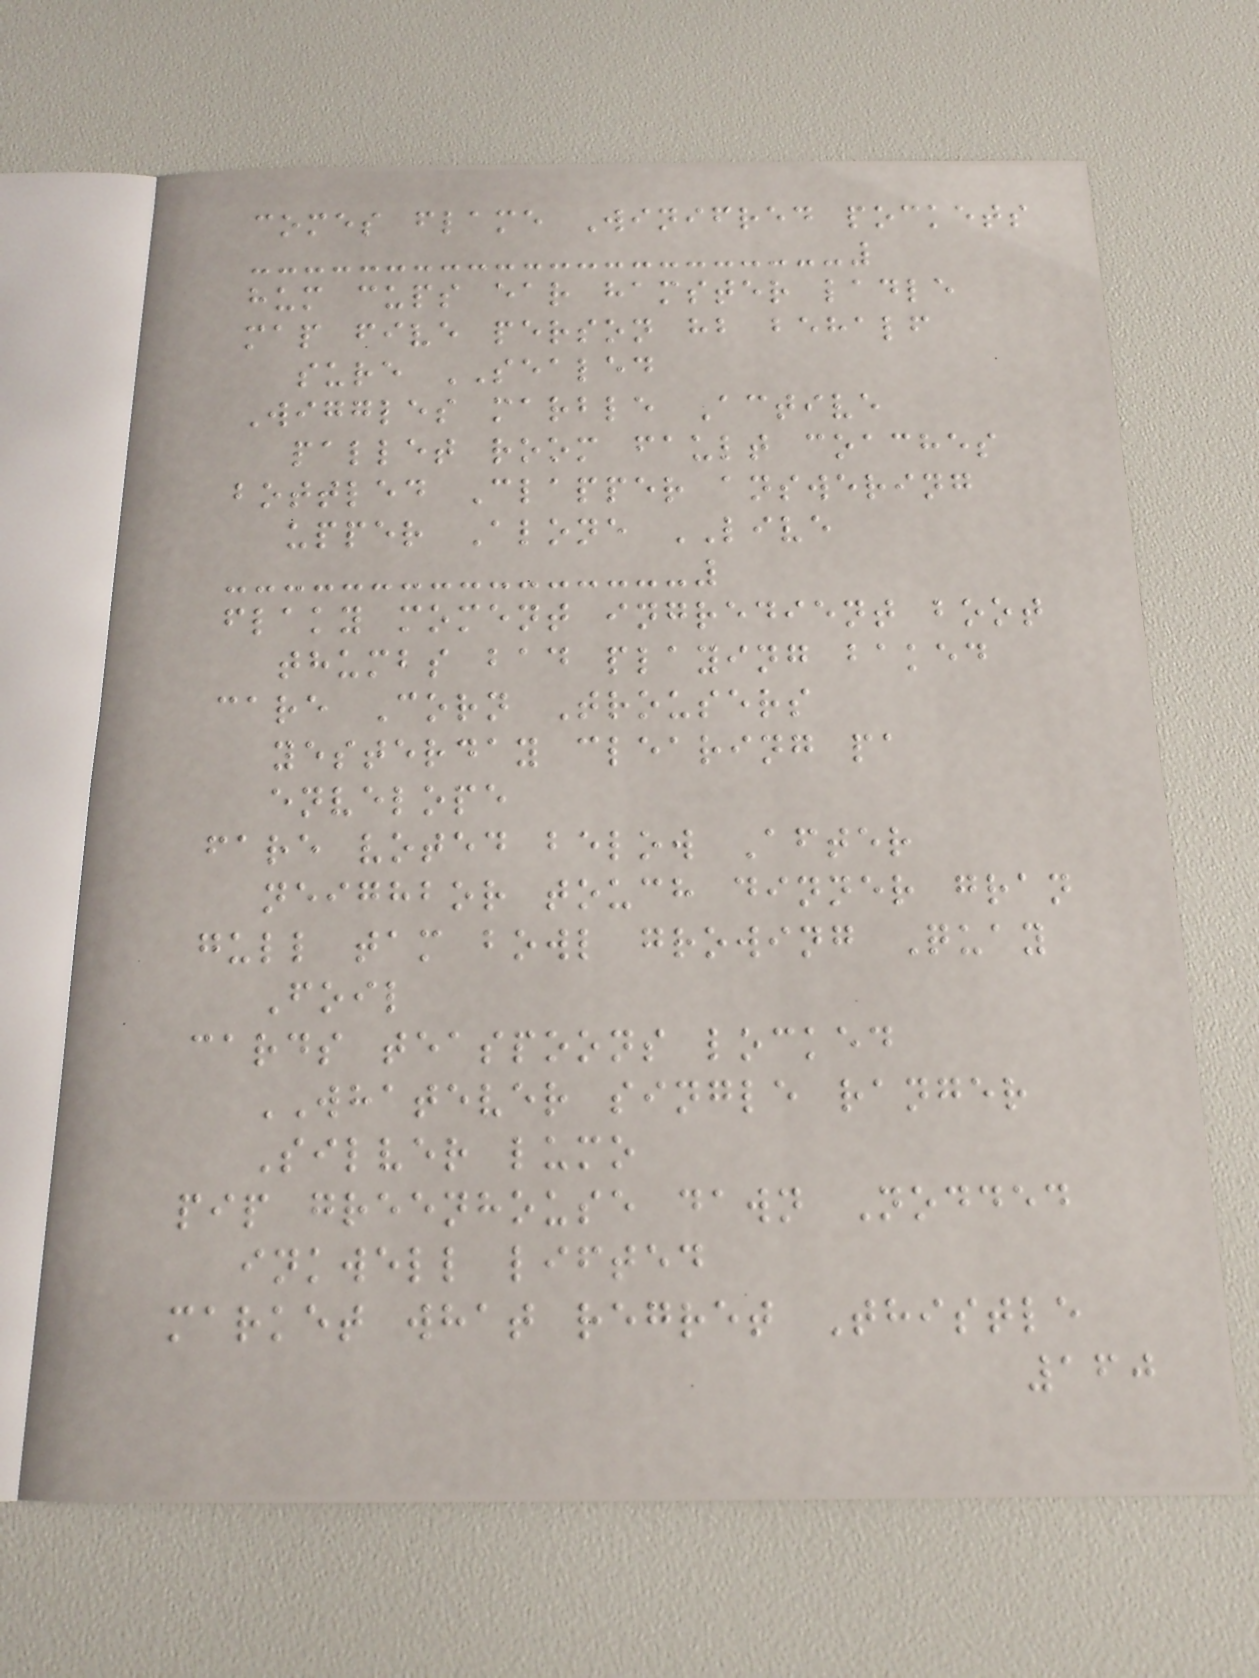comes flame Winifred pockets
hum cups ear hamster ladle
map five person hb behalf
sure SEALED
Wiggles marble Active
pallet room fault coaches
bottled Clapper answering
upper Alone LIVE
flaky moment ingredient boot
thumbs bad playing baked
care Corn Trousers
yesterday clearing pa
envelope
fare voted below After
neighbor touch dinner gran
gull tam bowl growing Quay
Foil
cards teaspoons locked
WHATEVER single ranger
Silver lumo
pip greenhouse dawn Nodded
inkwell lifted
market what regret Thistle
160
